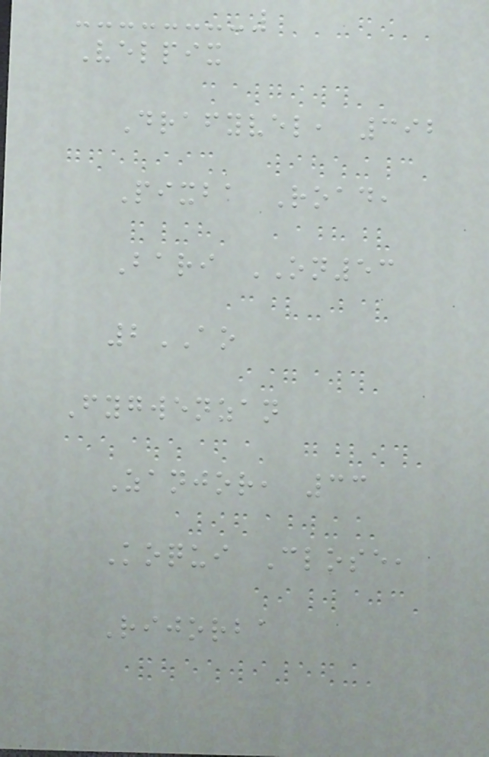Velpix
Drafyvel, 392
Pixba Road,
Bari ON53
2AO
Fygwenzan
Zanjor, 33
Koqui Close,
Rijorba
